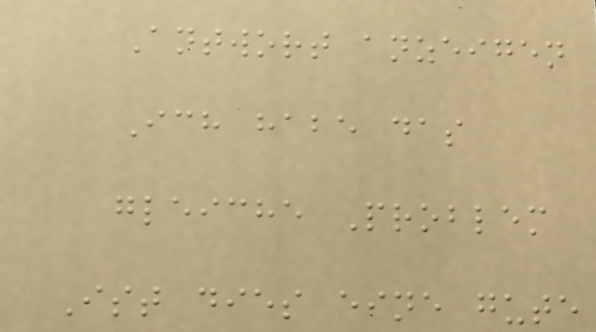Antwort anzeigen
Ich habe das
gleiche Problem
Ist dies eine gute
